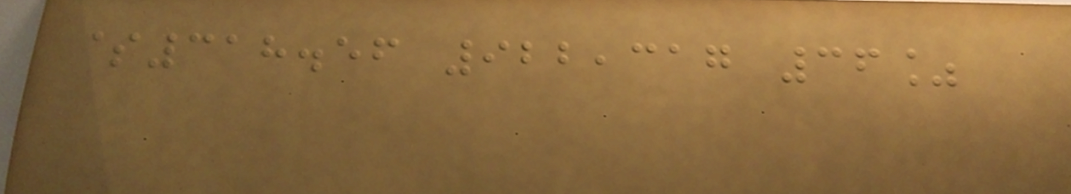$318.56 922,317 36%
